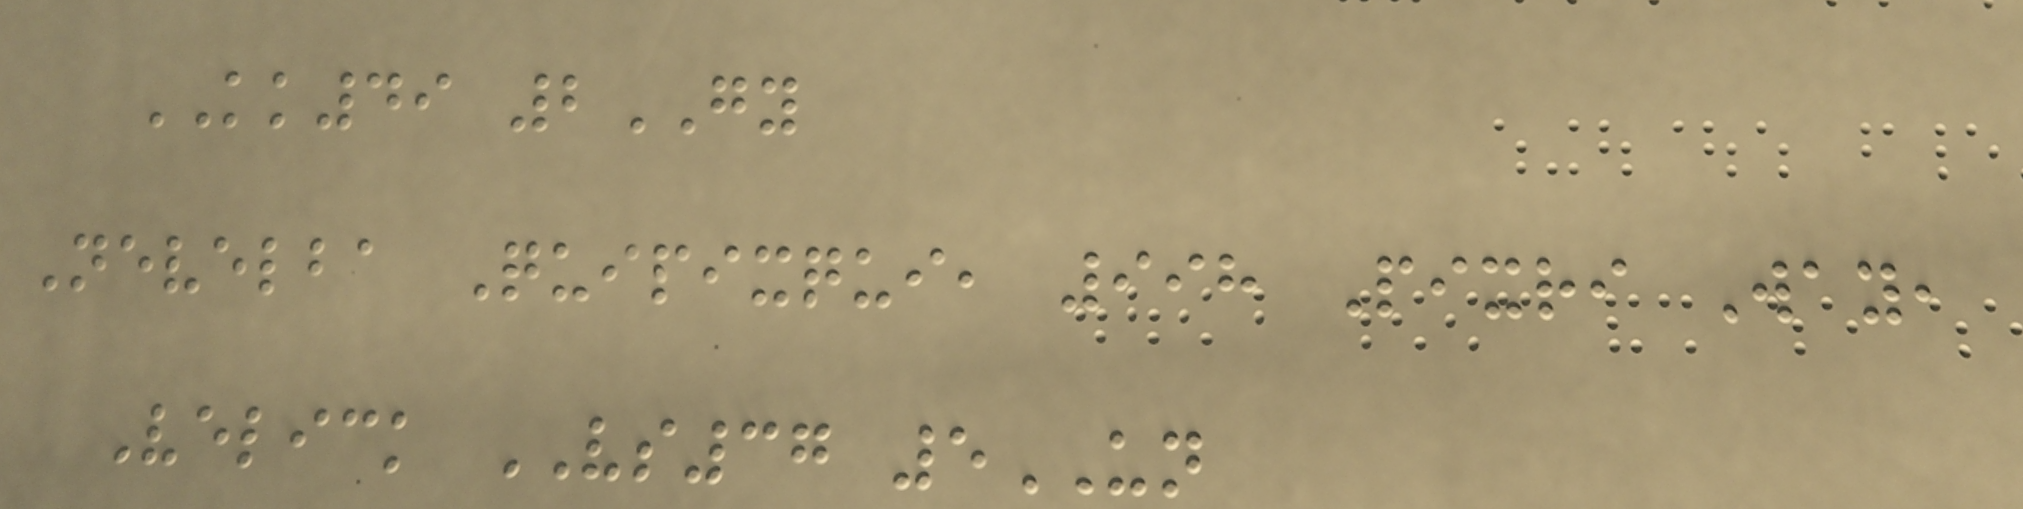KK49 2GY
Nevelba Quipixqui, 998 Pixri Way,
Velick VS37 5UN
